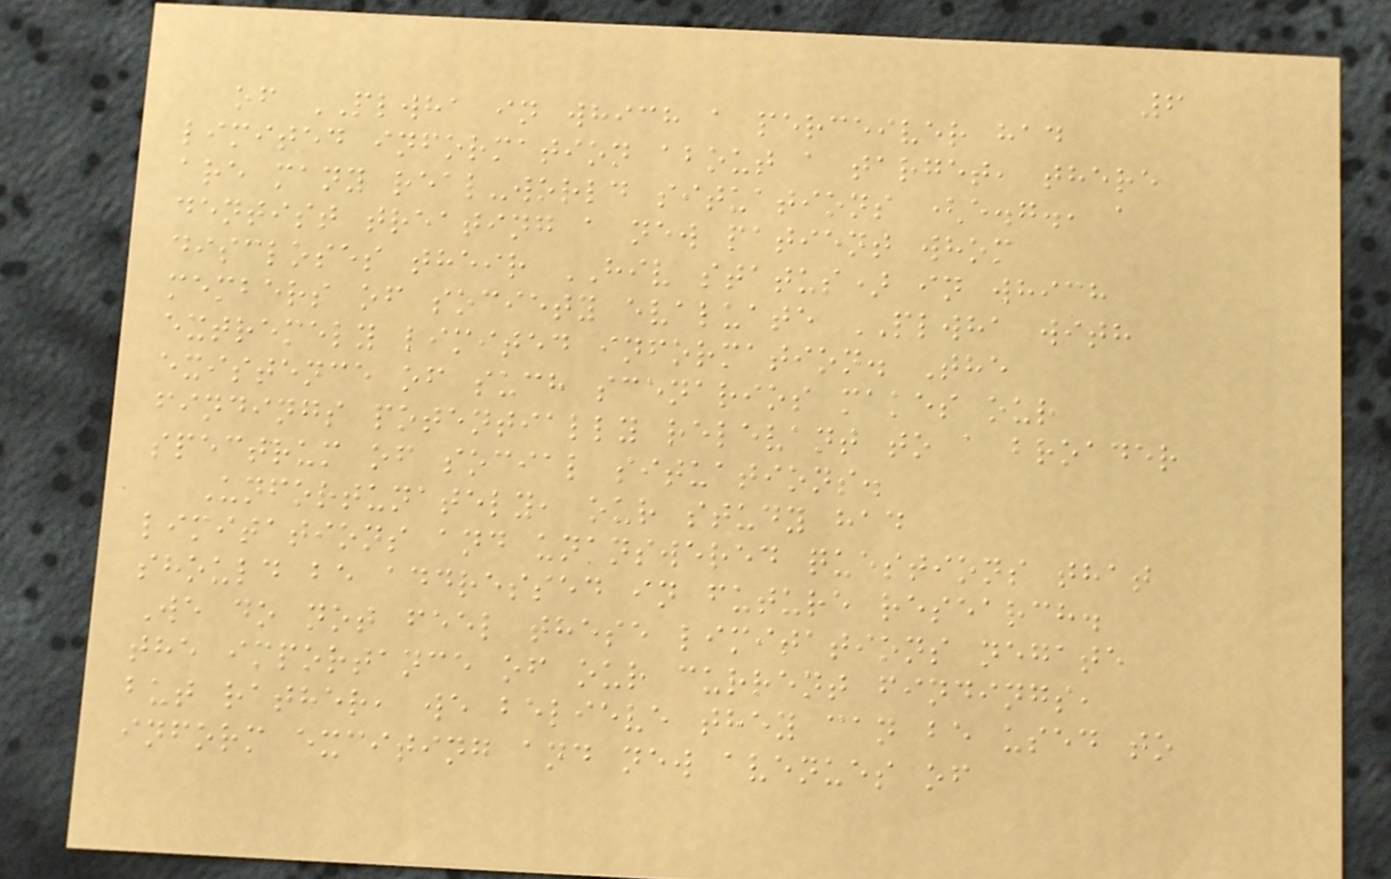6
of PLWHA in which a perceiver had
limited information about a target, there
are many real-world situations (e.g., a
dentist treating a new patient whom
discloses their HIV status) in which
members of society evaluate PLWHA with
extremely limited information. The
existence of such scenarios makes our
findings potentially relevant to a broader
spectrum of social situations.
Unfortunately, our study had
limitations and unanswered questions that
should be addressed in future research.
We do not feel these limitations negate
the importance of our current findings,
but rather, we believe they can be used to
inform exciting and new avenues of
